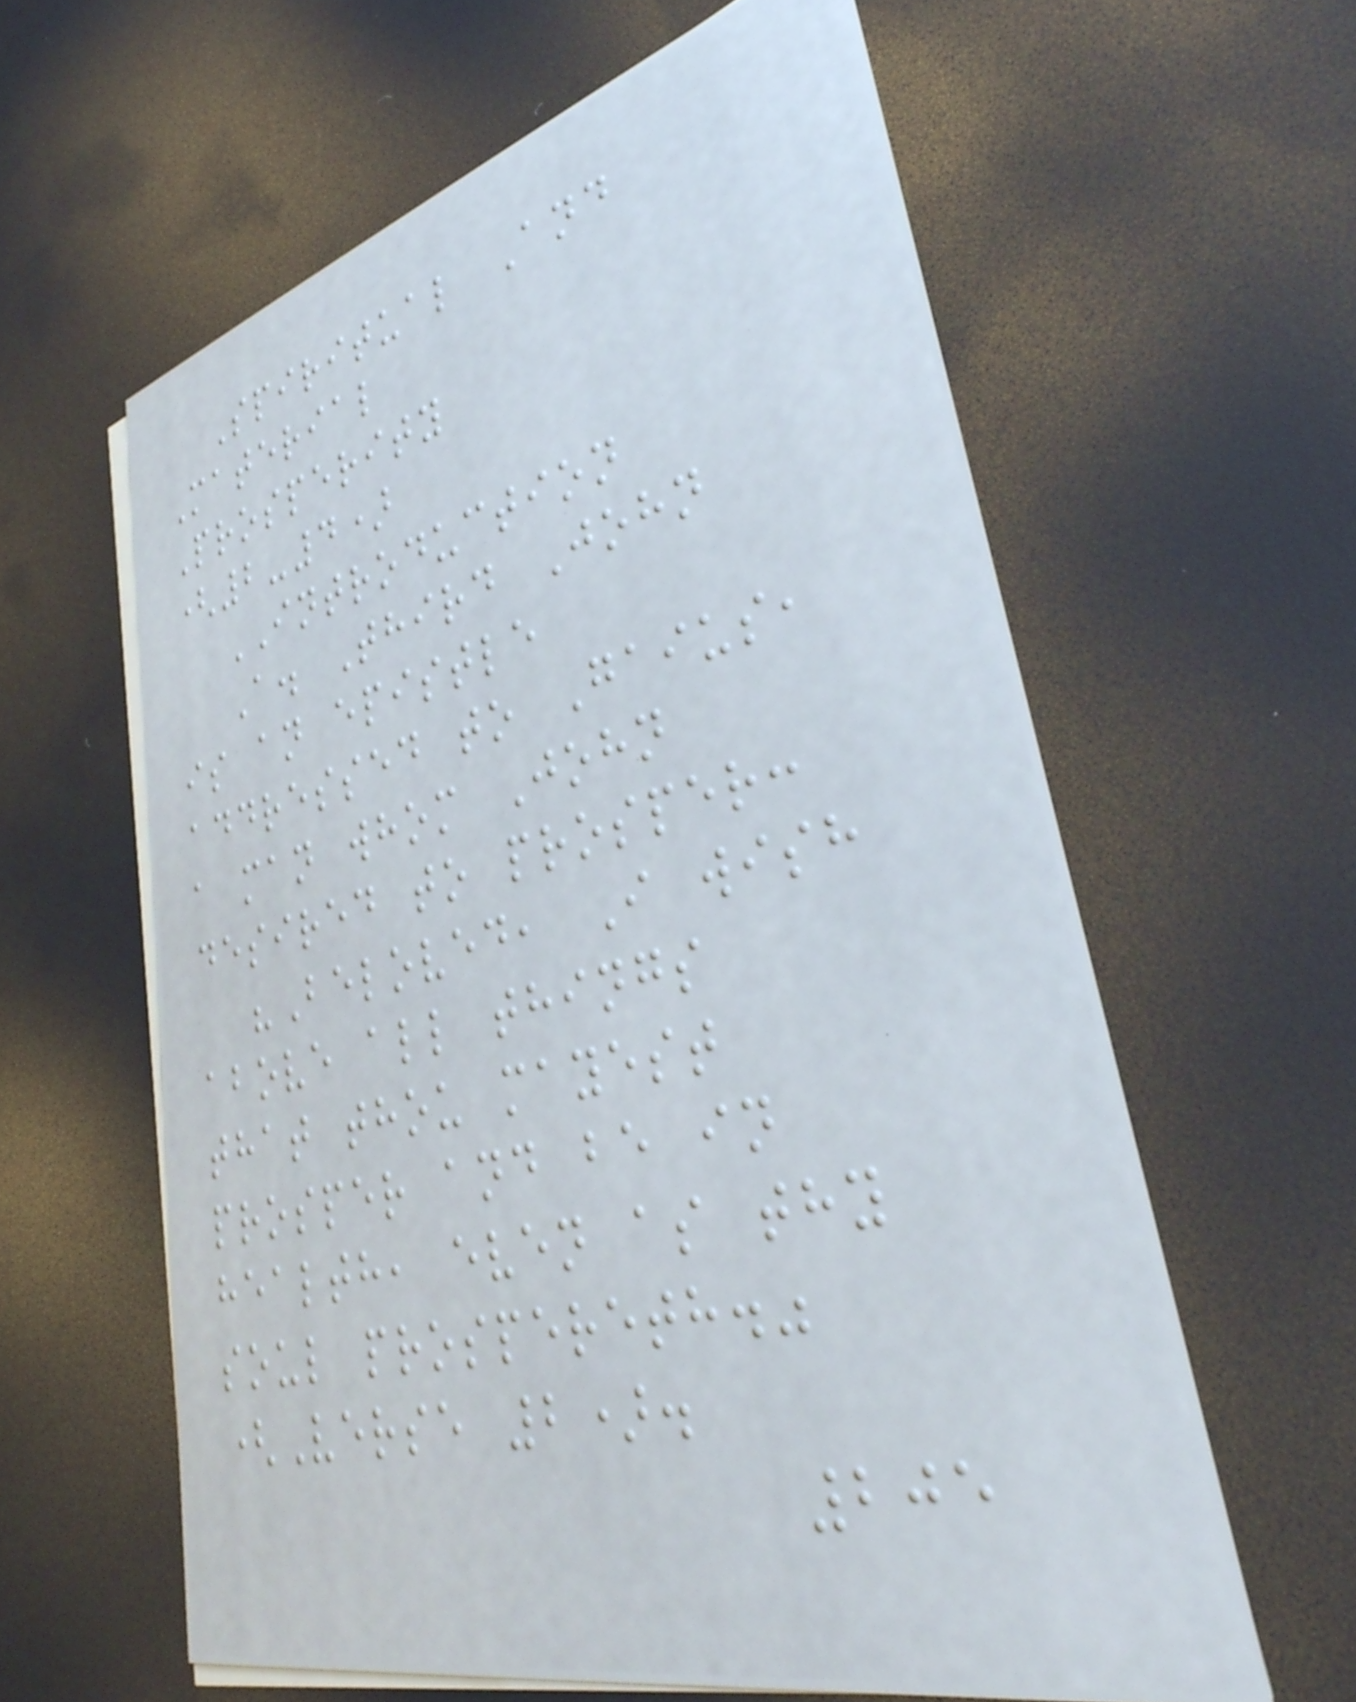Spiritual And
Material
Prosperity
(2-4)
INTRODUCTION
A. Third John
is an epistle
addressed to Gaius,
a man whom John
desired to prosper:
"Beloved, I wish
above all things
that thou mayest
prosper and be in
health, even as thy
soul prospereth."
(Verse 2).
205
